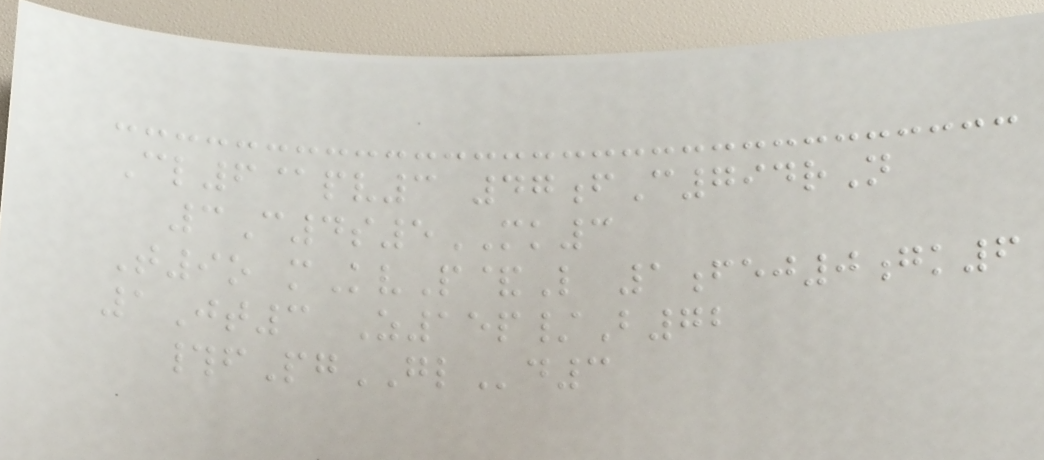Cl6@pv3 47fC794rN
3C4s5MK3
T9o mKvP&L 1fej0gk6
1Jt3 Z15p/B72
#fPgGLd3
